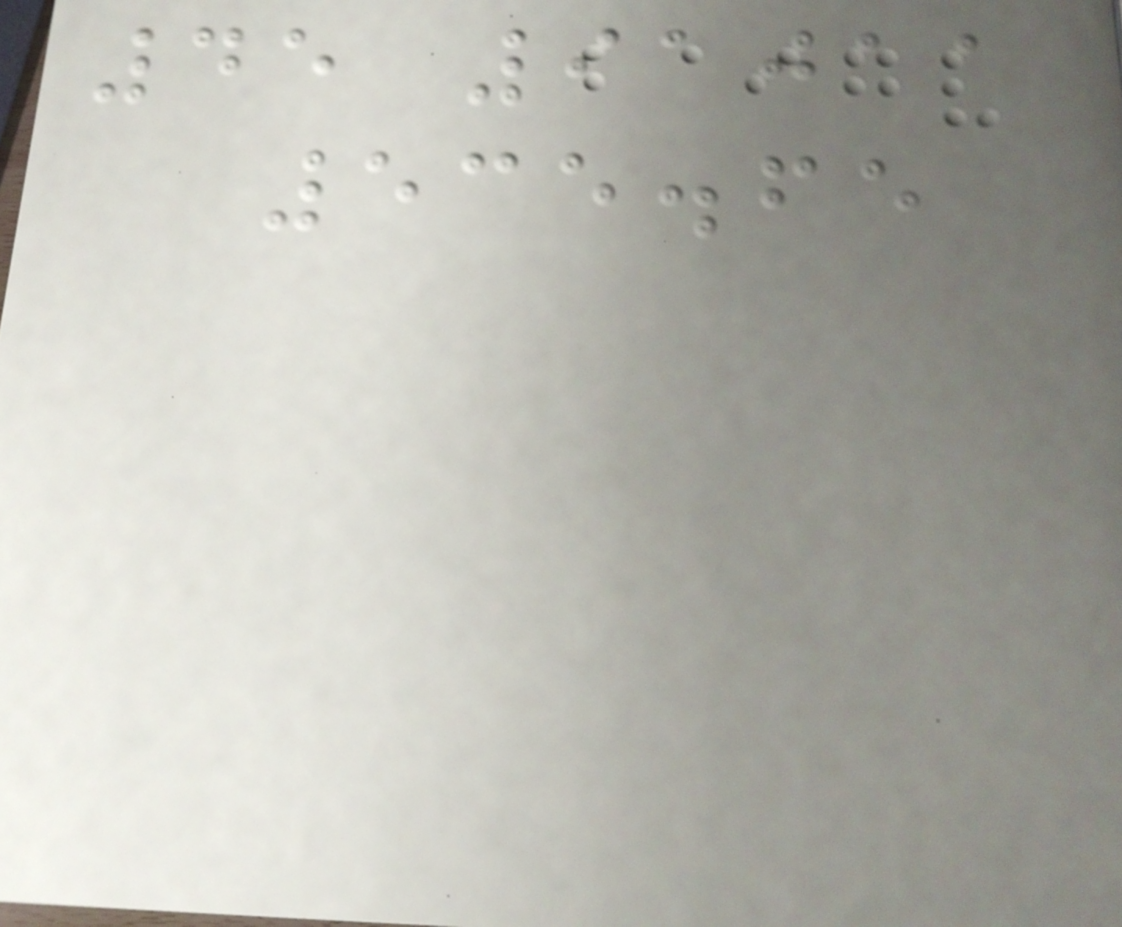45 91011
535.65
